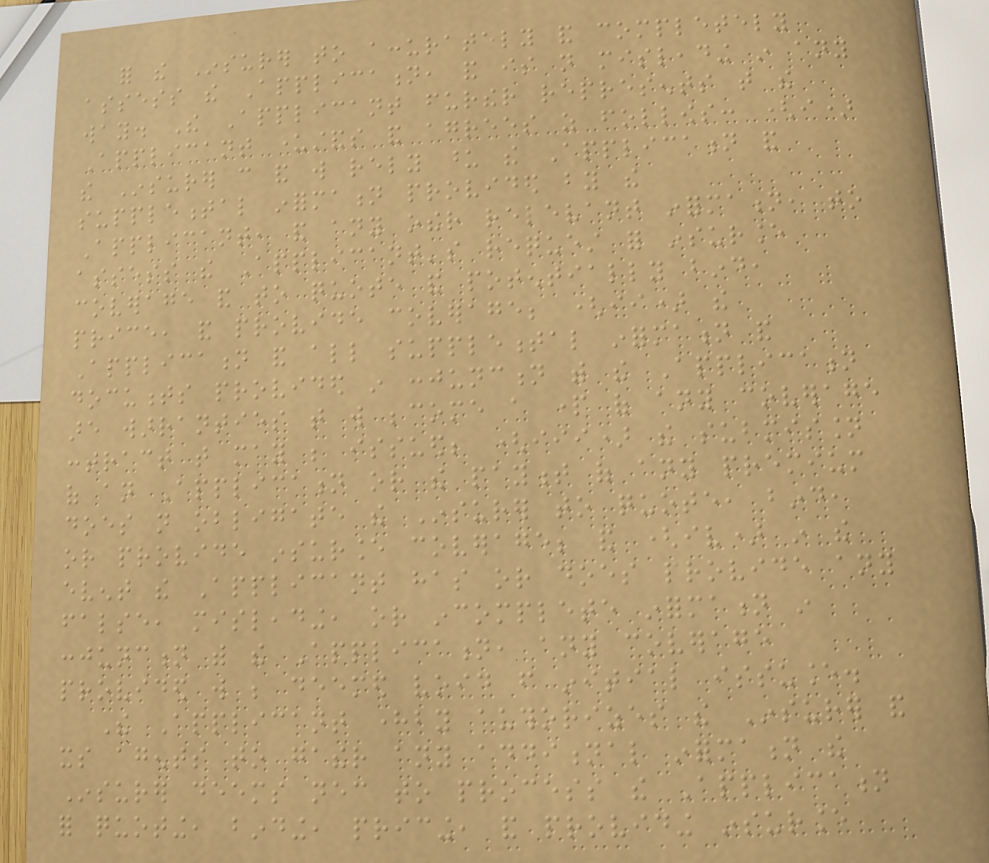for the Insurer to accurately and completely
assess the Application, and is not misleading in any
way. The Applicant further represents that the
Applicant understands and agrees as follows: (i)
the Insurer can and will rely upon the Application and
supplemental information provided by the
Applicant, and any other relevant information, to
assess the Applicant's request for insurance
coverage and to quote and potentially bind,
price, and provide coverage; (ii) the
Application and all supplemental information and
documents provided in conjunction with the Application
are warranties that will become a part of any coverage
contract that may be issued; (iii) the submission
of an Application or the payment of any premium
does not obligate the Insurer to quote, bind,
or provide insurance coverage; and (iv) in the
event the Applicant has or does provide any
false, misleading, or incomplete information in
conjunction with the Application, any coverage
provided will be deemed void from initial issuance.
The Applicant hereby authorizes the Insurer and
its agents to gather any additional information the
Insurer deems necessary to process the Application
for quoting, binding, pricing, and providing insurance
